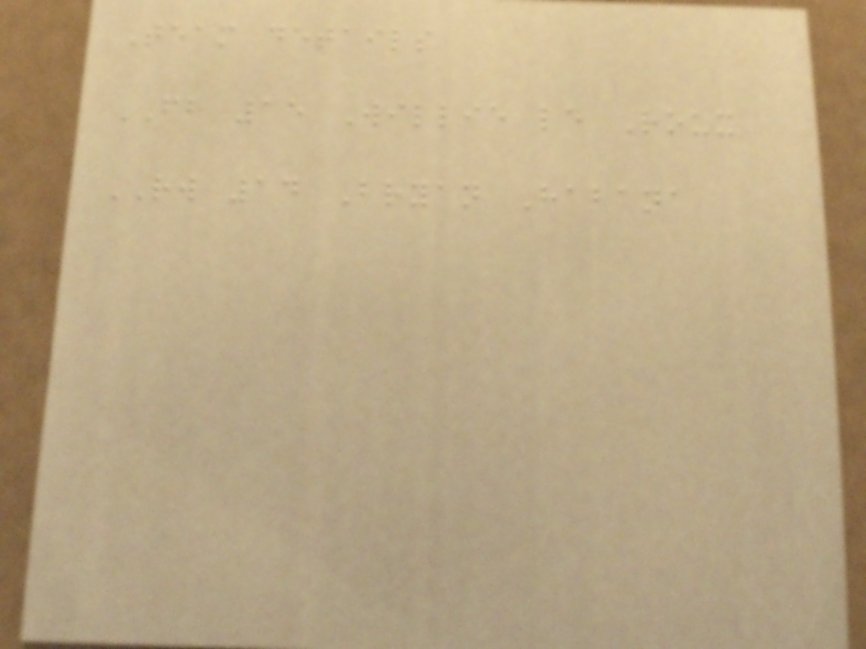Team details
FB 15 Willie le Roux
RW 14 Bryan Habana
